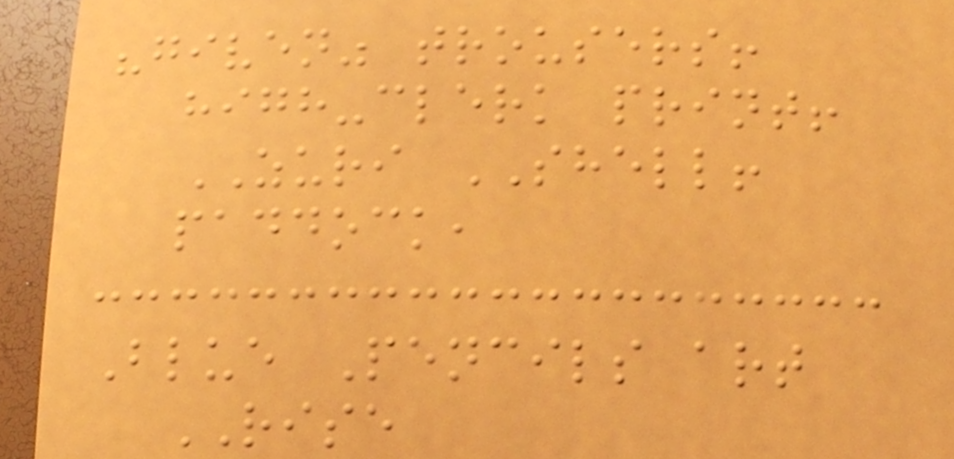"given" trousers!
high-clerk print!
ZURI SHELL!
paddock,
Blue Pencils art
RISE
